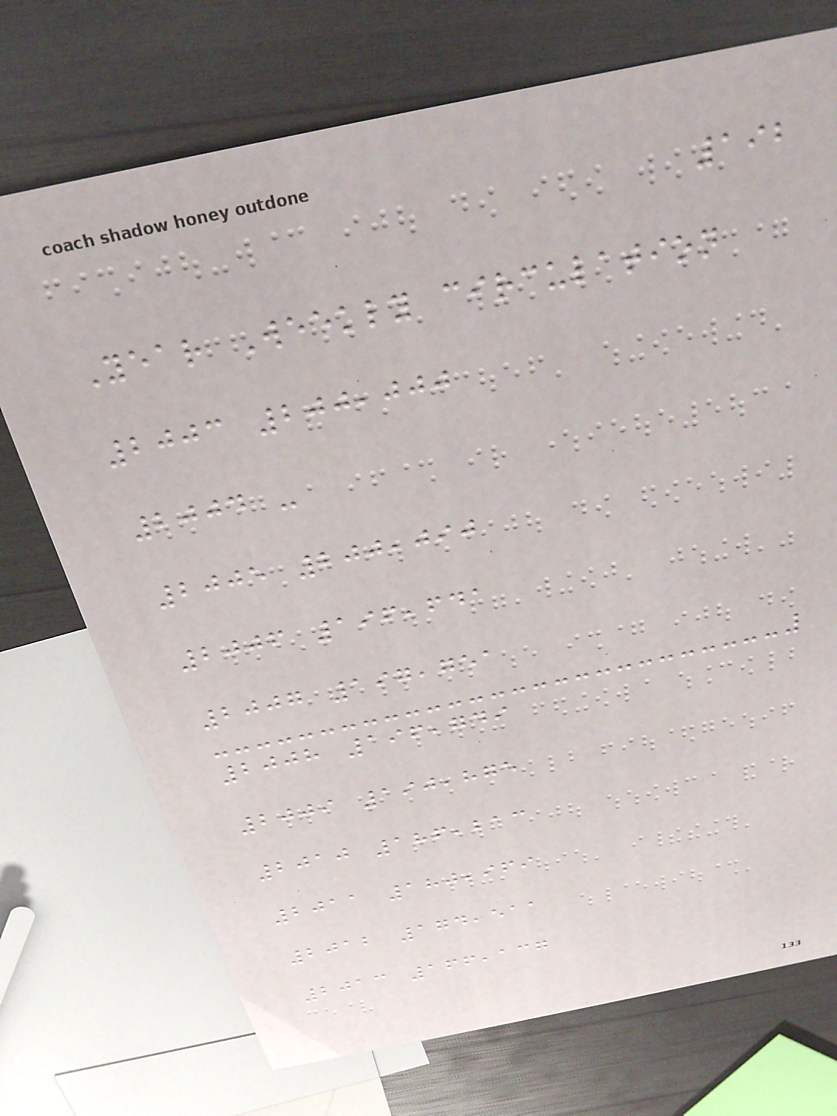192
Year Weekly circulation
2003 200,000
2004 -
2005 200,090
2006 196,641
2007 197,751
2008 196,749
2009 190,875
2010 186,213
2011 180,969
2012 174,511
2013 166,137
